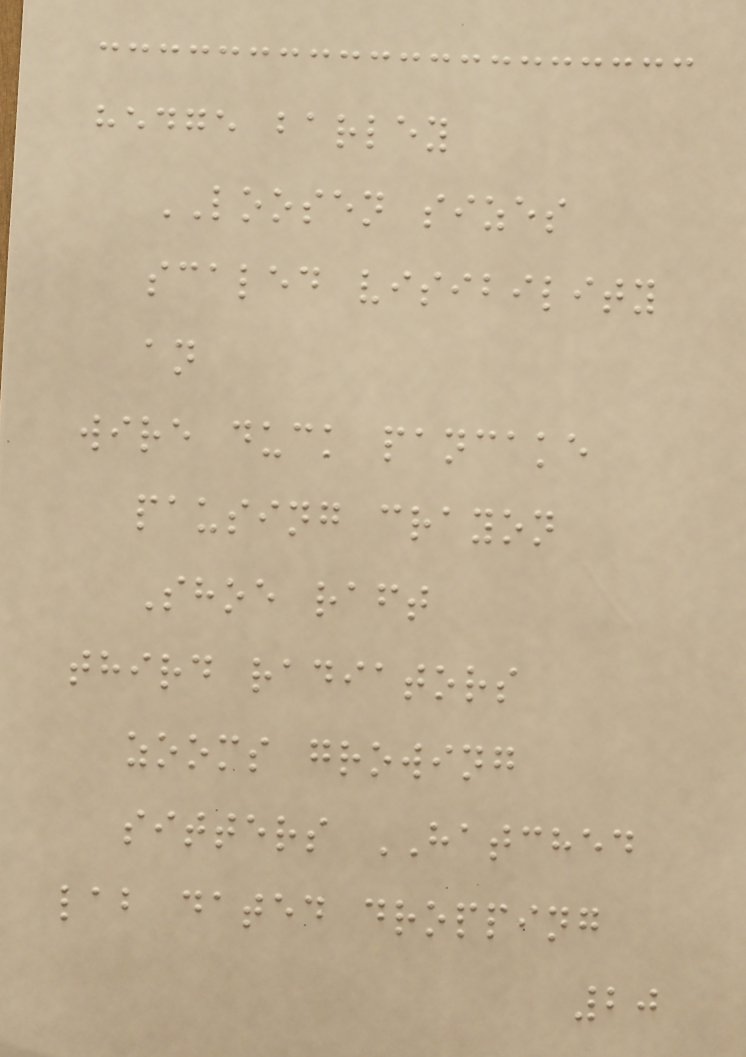hedge barley
LOOSEN sizes
scaled visibility
an
wire duck pancake
pausing crayon
Shoe raft
third radiators
zooms growing
sitters HATCHED
lab dated dropping
20
